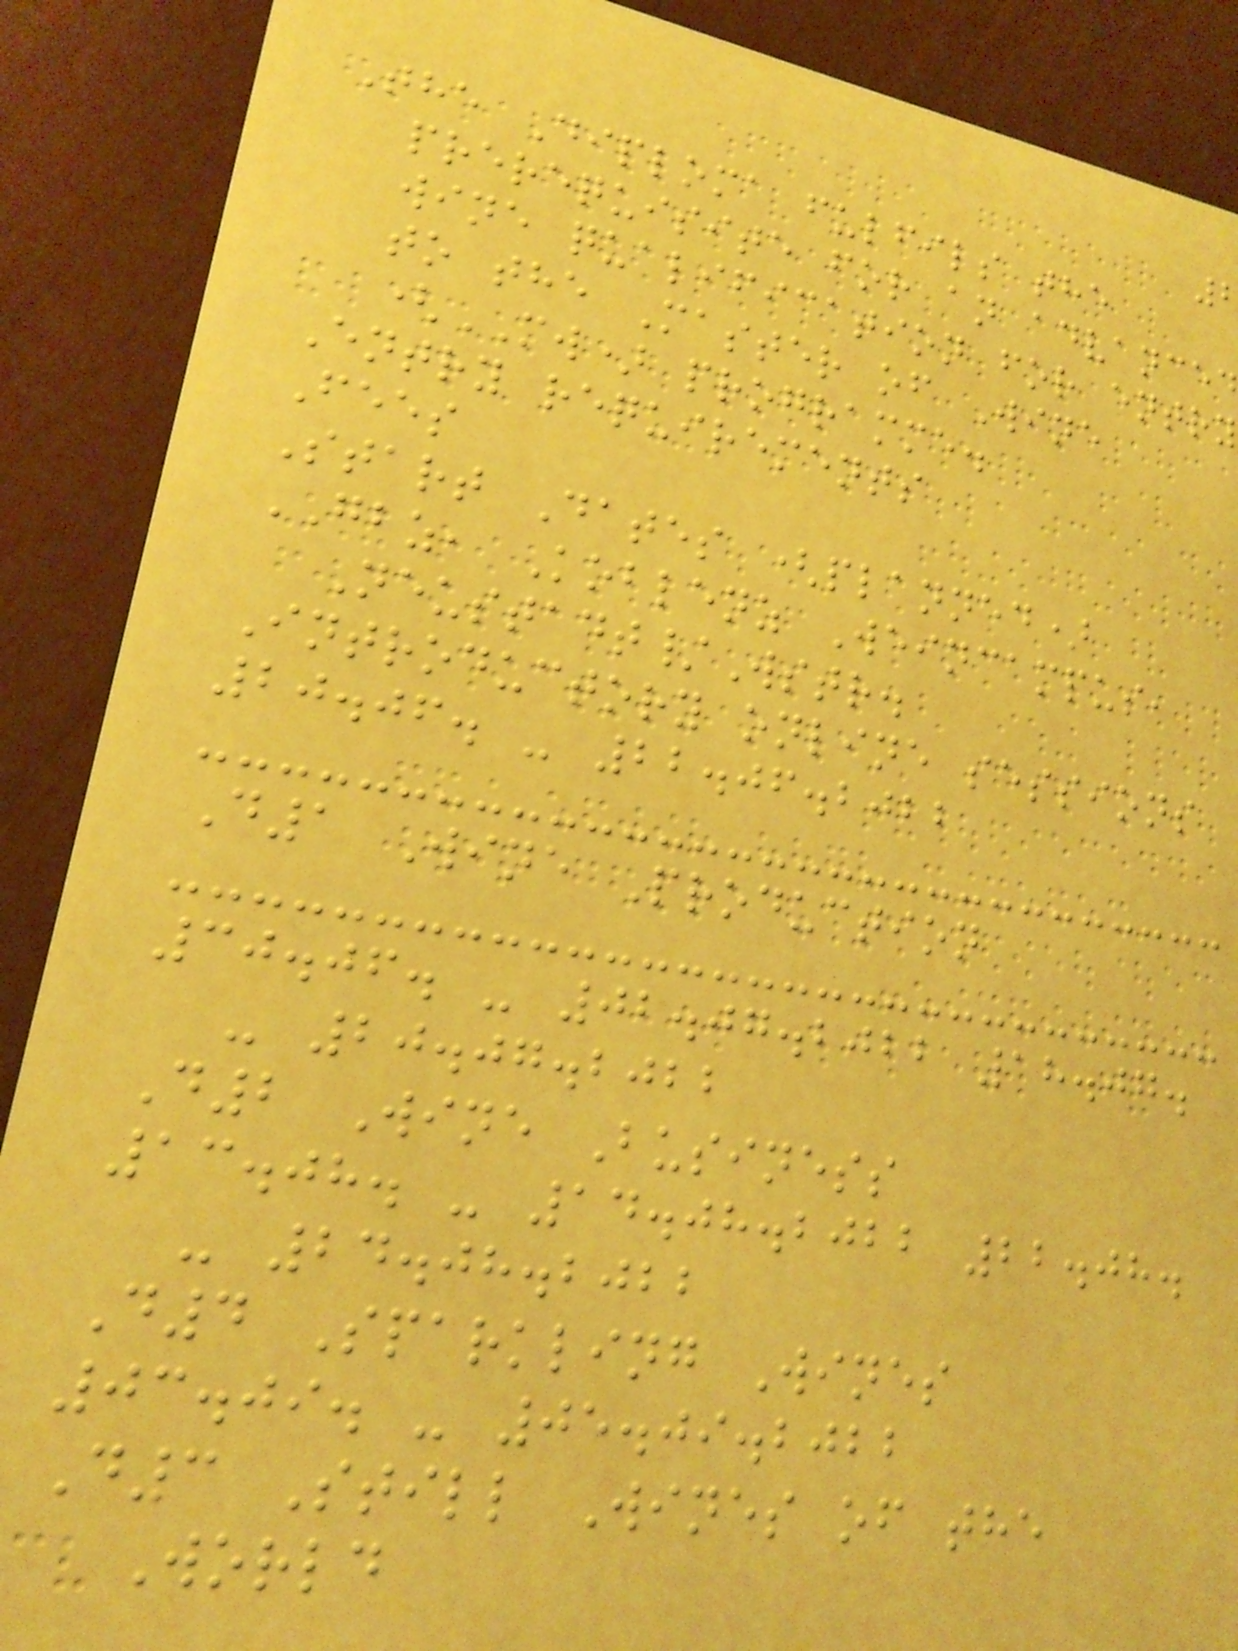The Diploma fulfils the
prerequisite for an advanced
wine qualification for entry
to the Master of Wine
(MW) programme.
Entry requirements
Fees
Start Dates (planned)
GBZ, Koblenz Weincampus,
Neustadt/Wstr.
Introductory online sessions
20.06. - 22.06.2022
D1 Wine Production
30.06. - 02.07.2022 18.07.
- 20.07.2022
D2 Wine Business
13.08. - 14.08.2022 22.08.
- 24.08.2022
D4 Sparkling Wines
03.09. - 05.09.2022
D3 Still Wines of the
World
